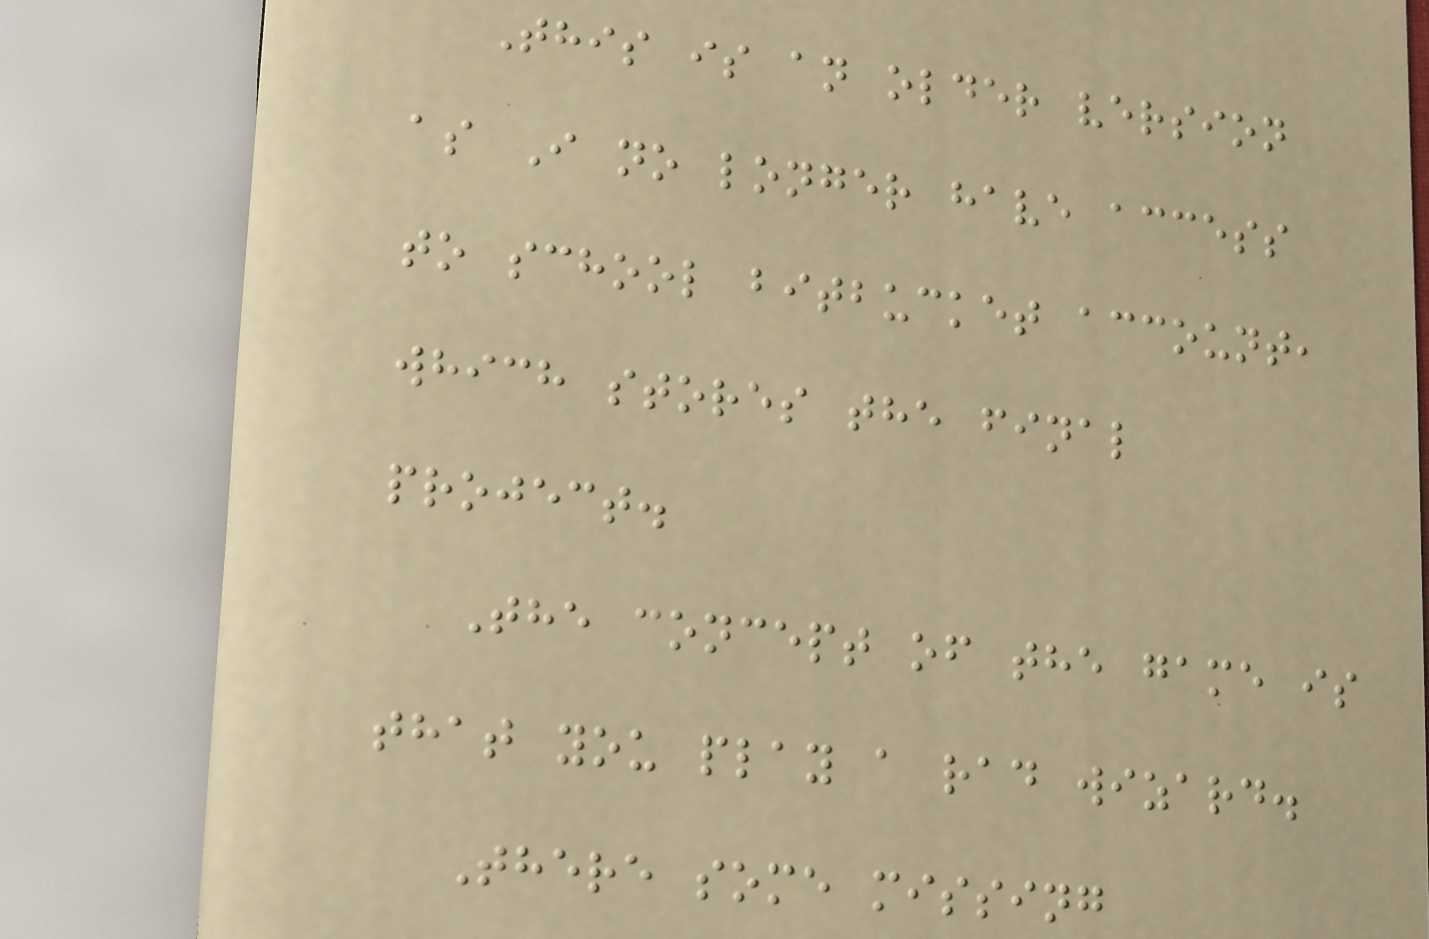This is an older version
as I no longer have access
to school bitbucket account,
which stores the final
project.
The concept of the game is
that you play a rad wizard.
There some missing
